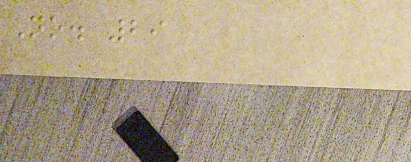No. 29
